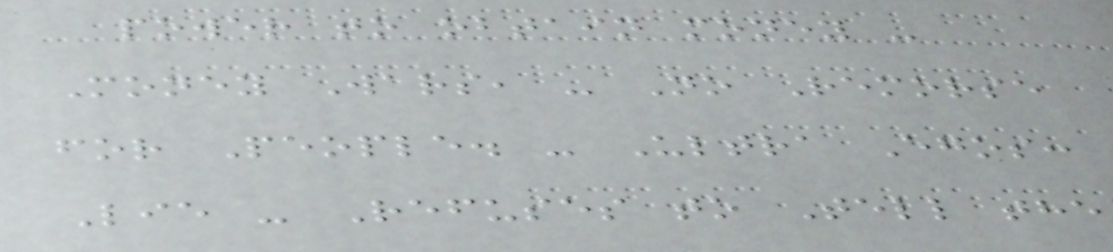power to obtain money -
Money Wars, - No Remorse
for People. - Ultra Egos:
Lie - Refuses to Tell the
